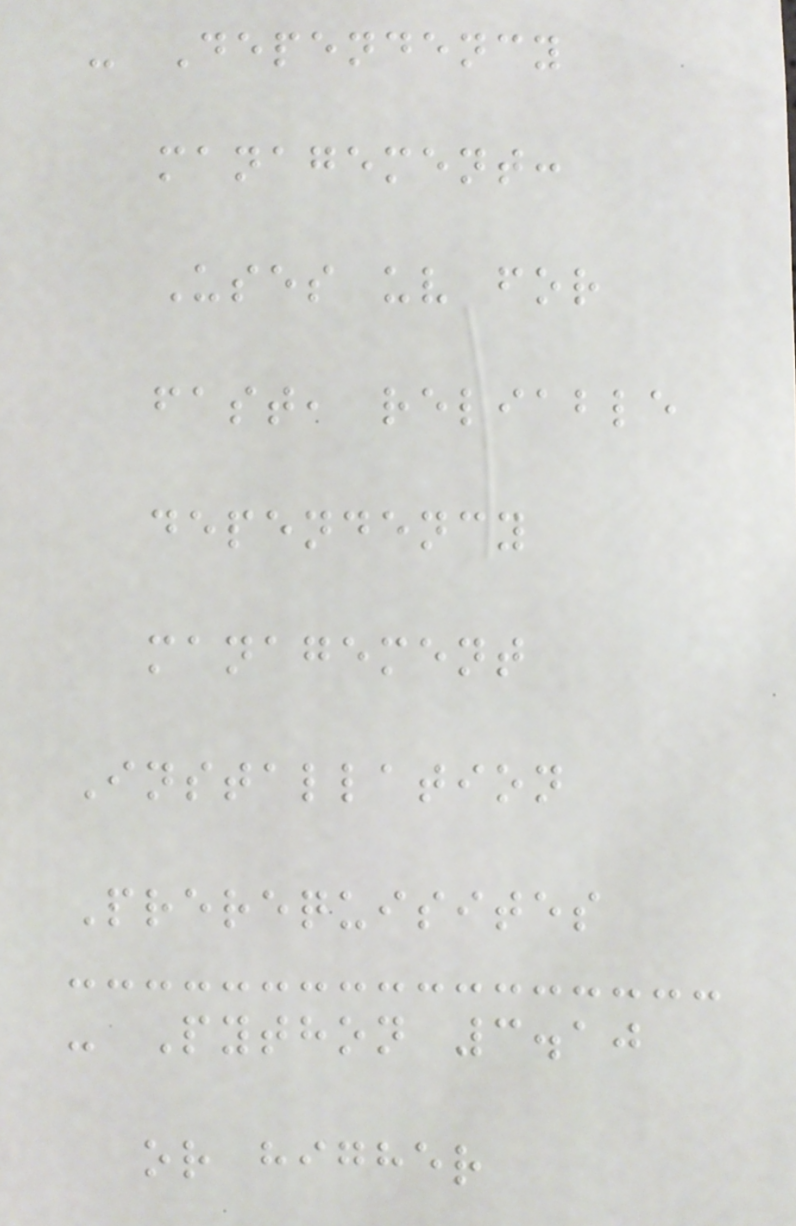- Dependency
management:
Uses uv for
fast, reliable
dependency
management
Installation
Prerequisites
- Python 3.10
or higher
